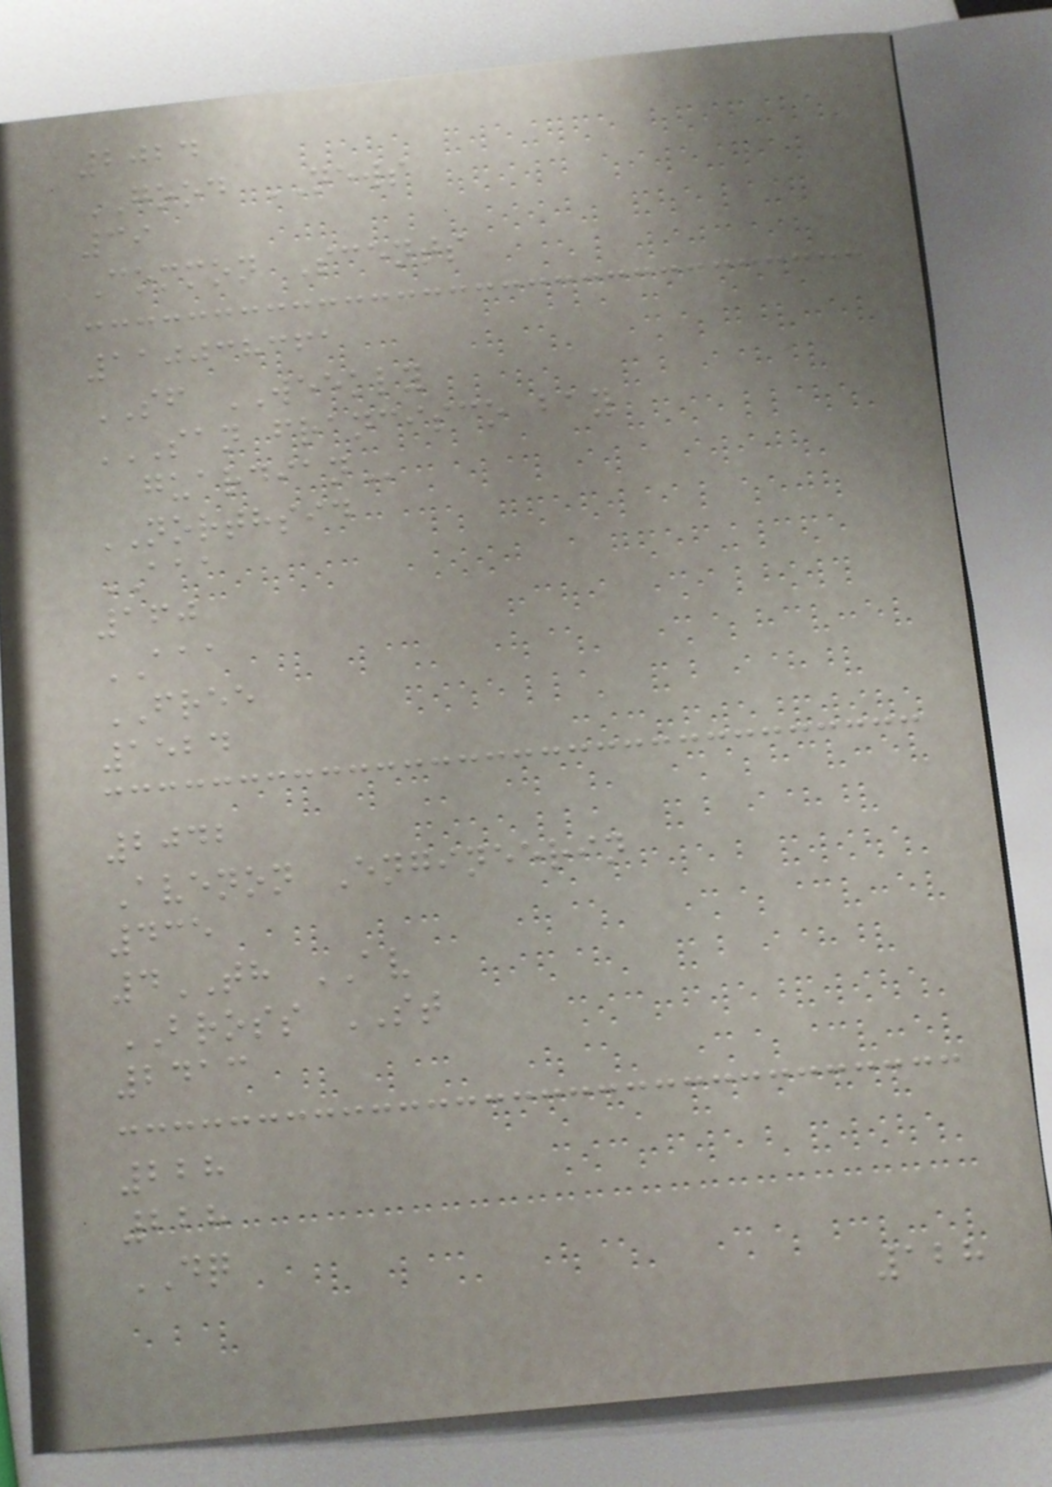2024
GOOD NEWS
39
Common Scents
110038361
SF WEEKLY
SAN FRANCISCO BAY
GUARDIAN
NORTHSID
AAA
160
AAA
FREE
1524
2042
Avenon Engineerin
435
4TH AV
BROSS ST
2413
228
228
DQ
128
